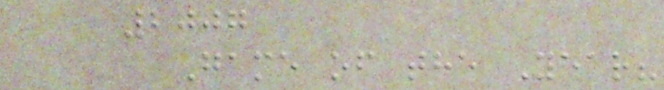2007
Game of the Year?
